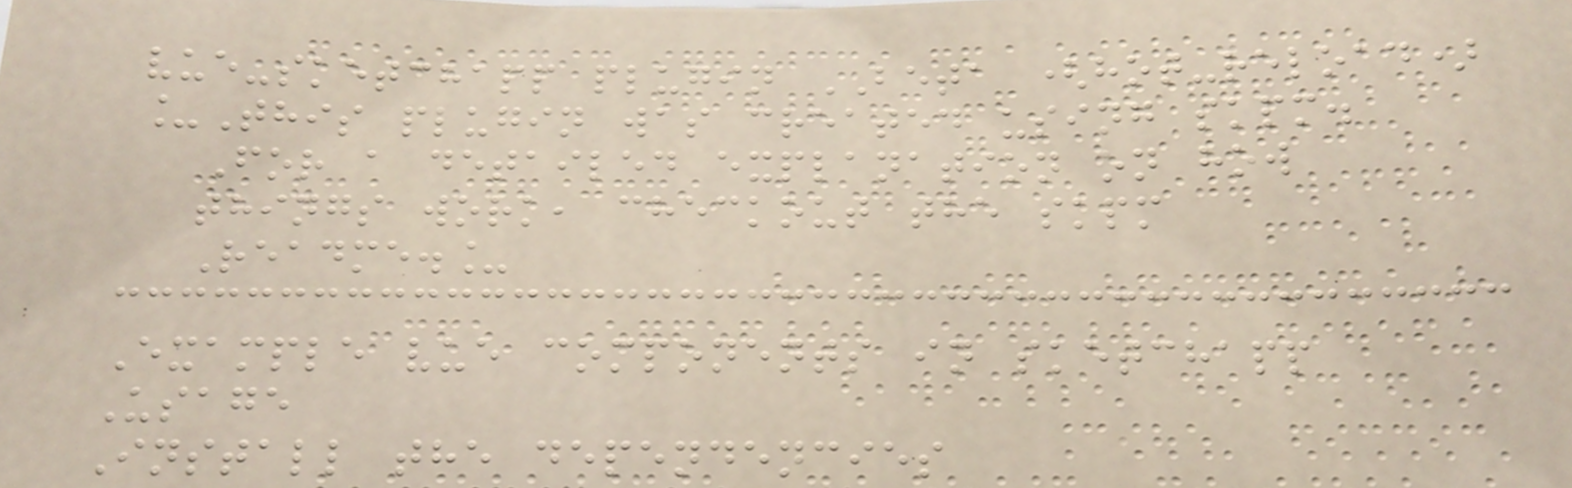vue-sketchapp plugin BETA (hot-reload)
_This plugin was created using skpm.
For a detailed explanation on how
things work, checkout the skpm
Readme._
Example vue components in sketchapp
Usage
Install the dependencies
